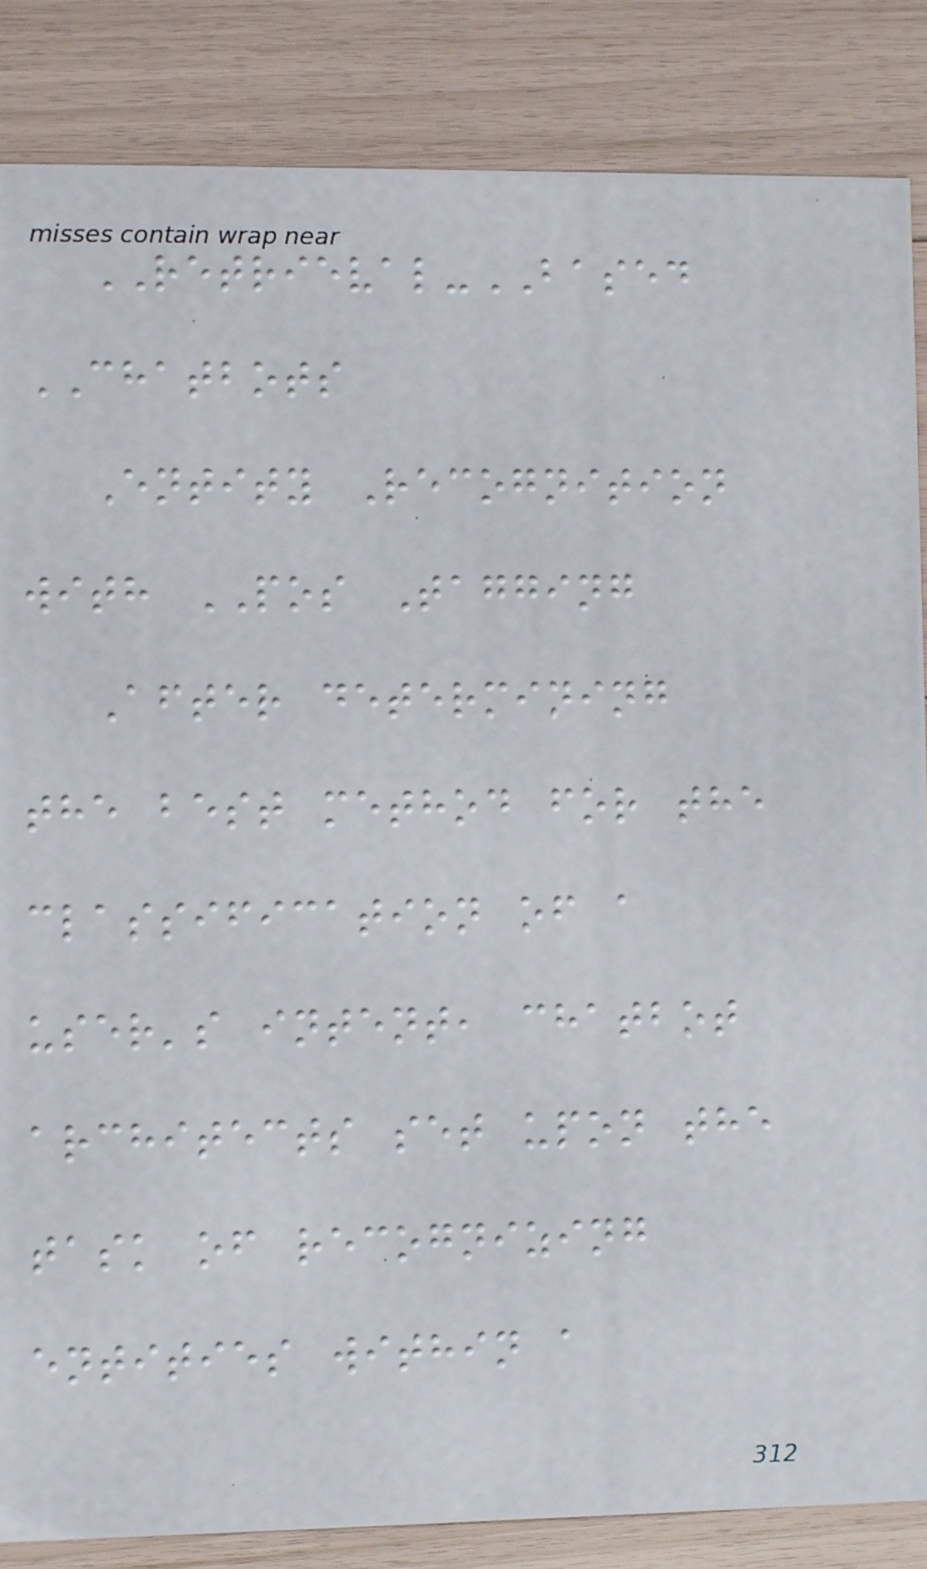RETRIEVAL-BASED
CHATBOTS
Entity Recognition
with POS Tagging
After determining
the best method for the
classification of a
user's intent, chatbot
architects set upon the
task of recognizing
entities within a
